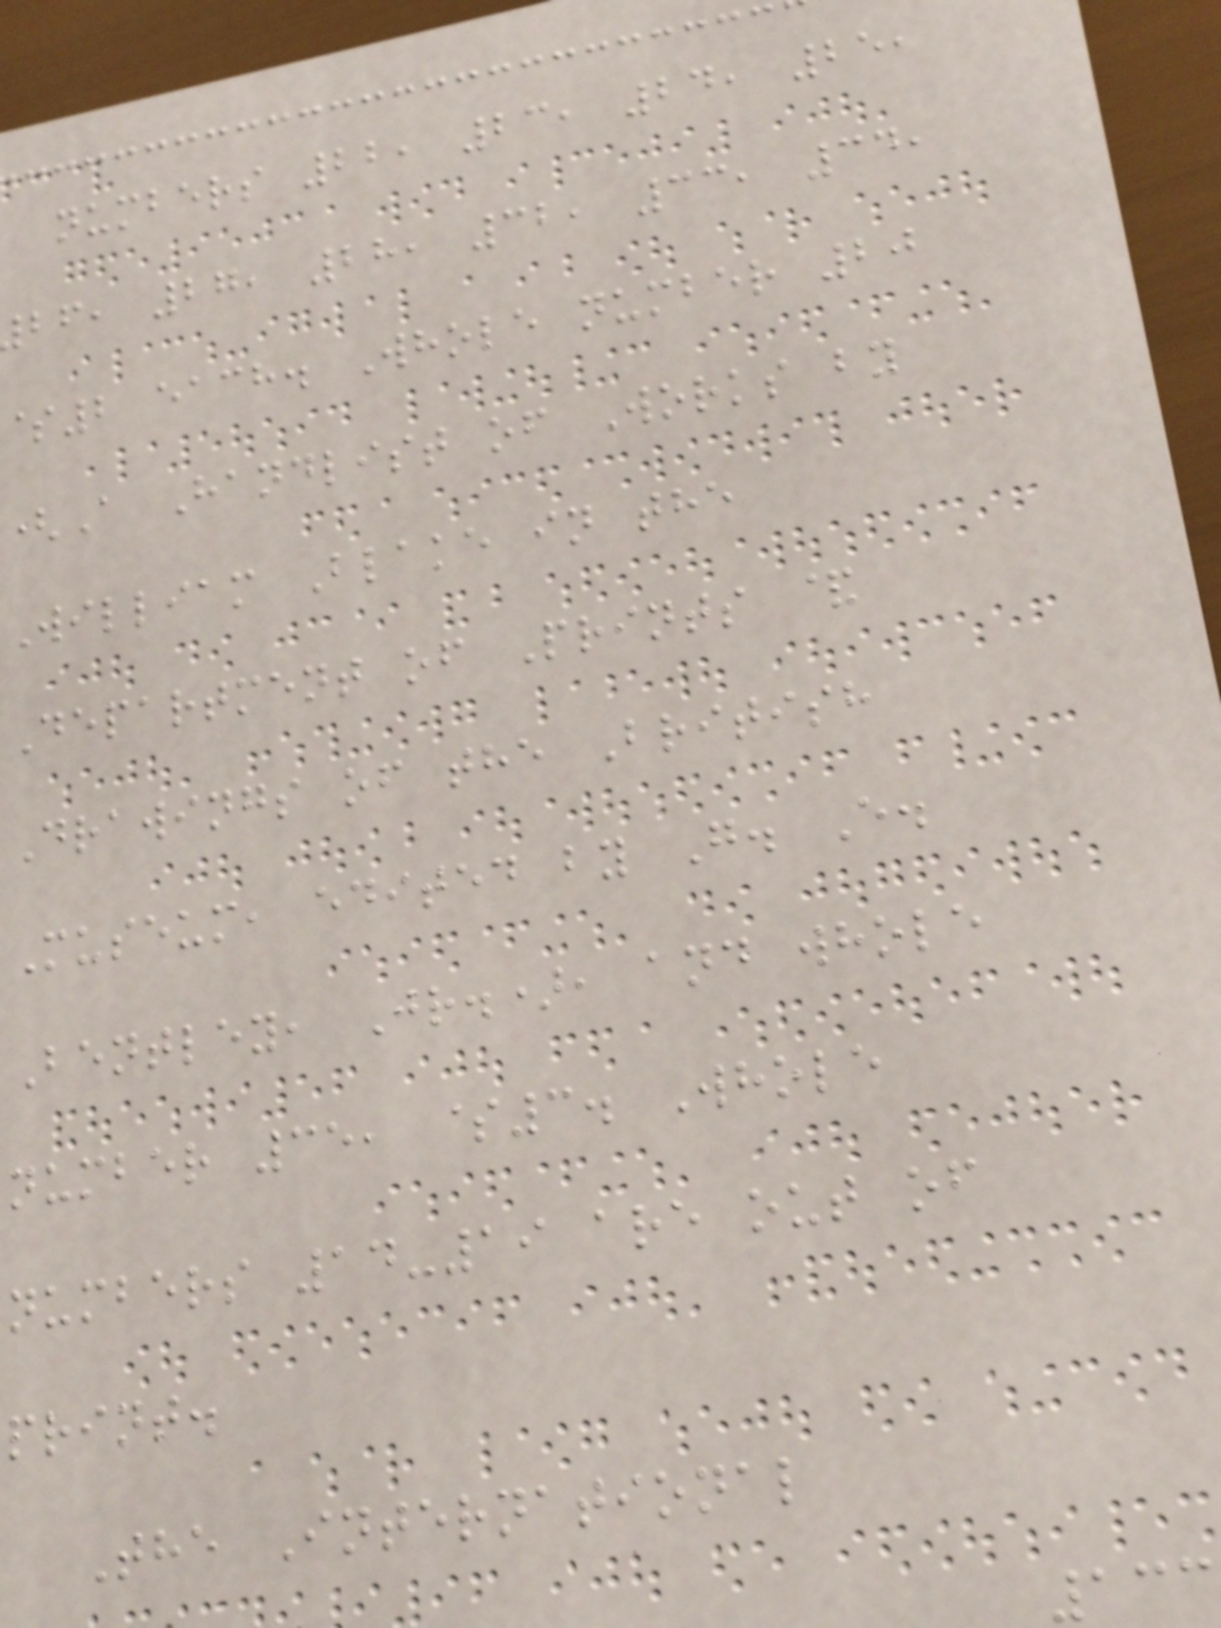numbers 22, 23, 24, 25,
bf, 27, 28, 32, 33, 34,
$2 each. Whole number 20
(A Handlist of Works by
William Blake in the
Department of Prints &
Drawings of the British
Museum, edited by G. E.
Bentley, Jr.), and whole
number 35, $3. Whole
numbers 14-19 are out of
print.
The International
133
